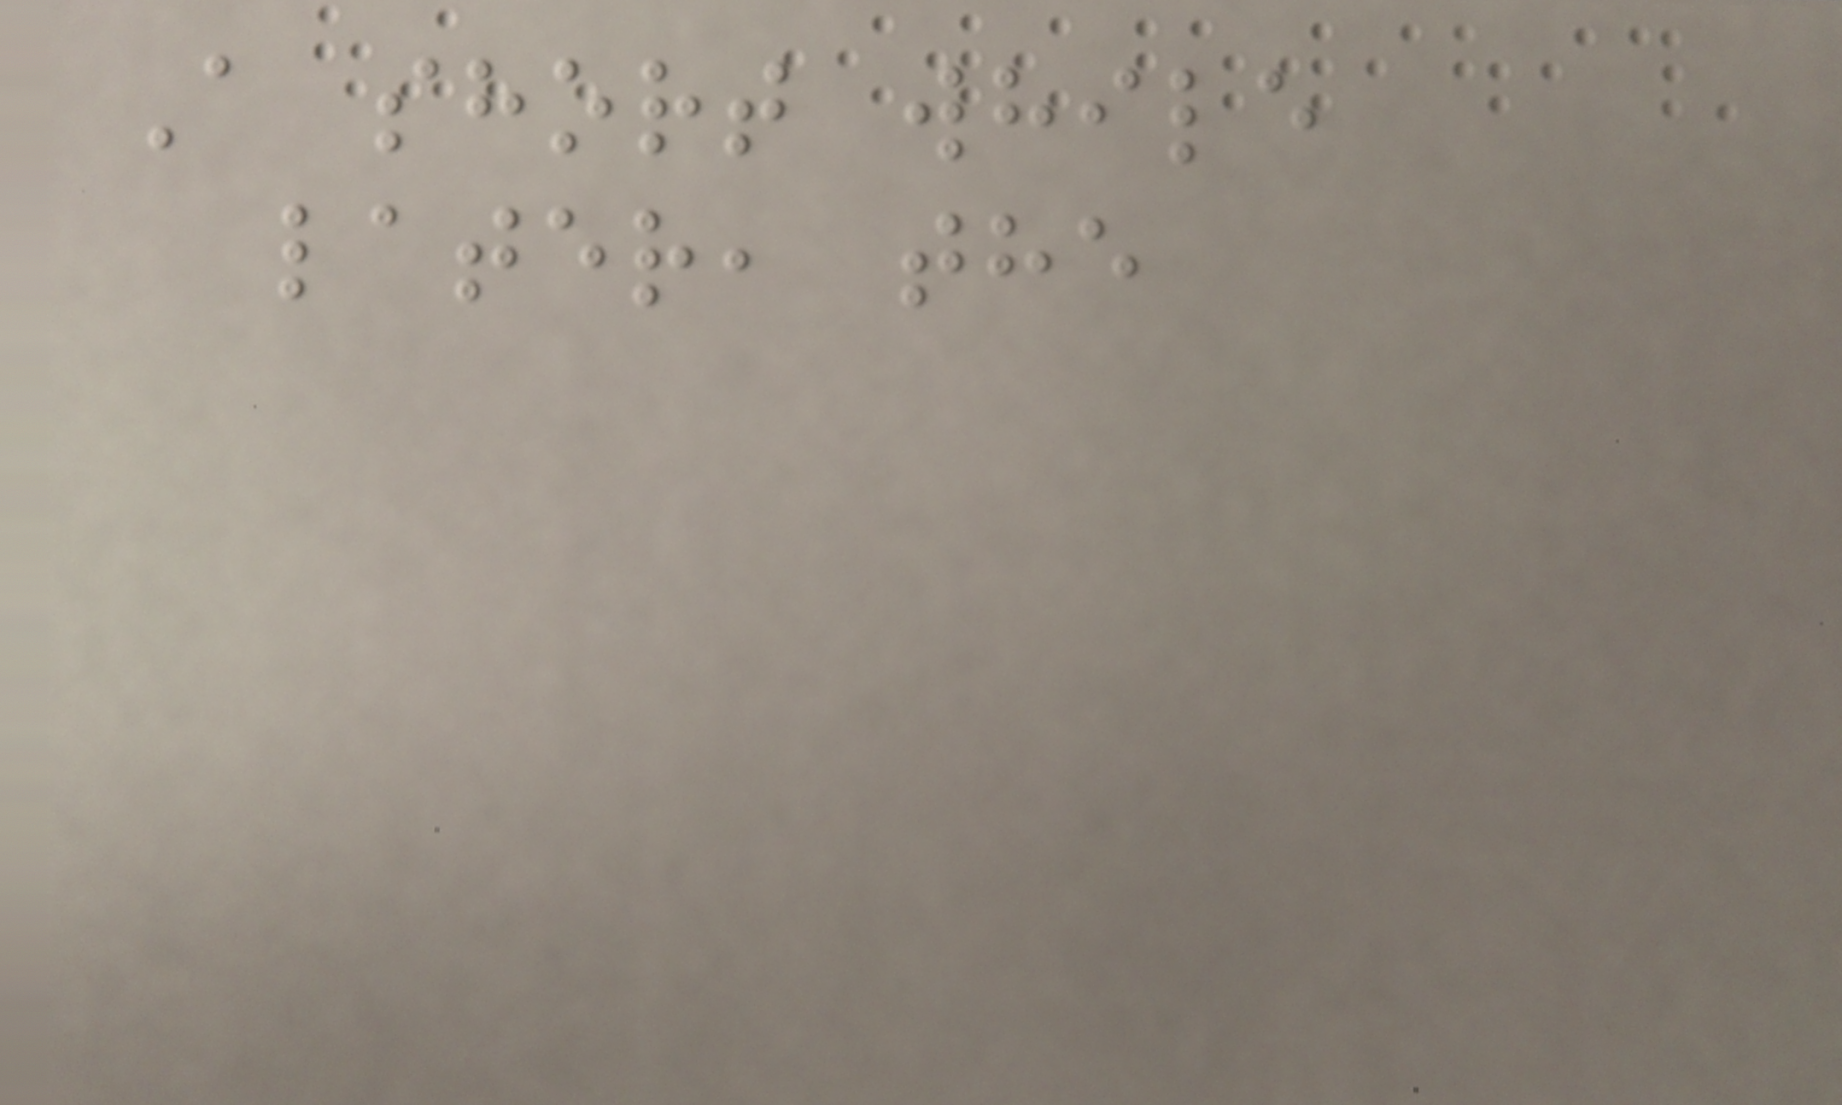A short while
later, the
